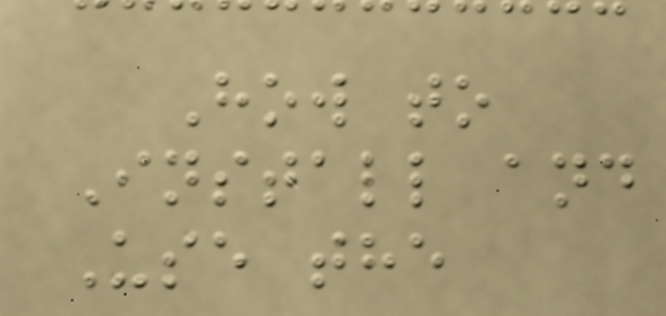How to
Install and
Use the
